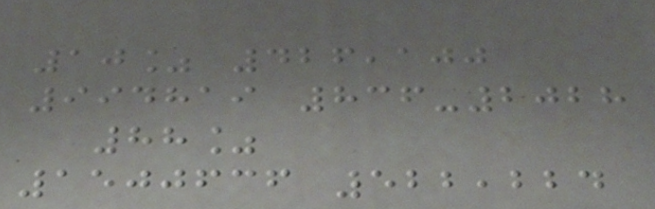10% 426,100
994819 836-2028
88%
1500636 522,224
